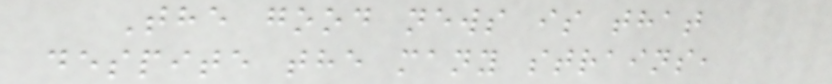The good news is that
despite the many strains,
